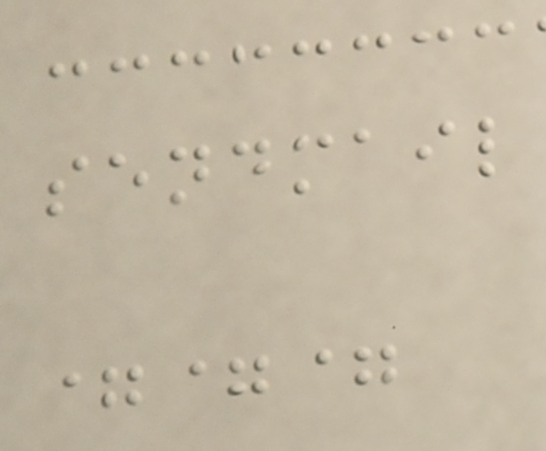sendmail
===
